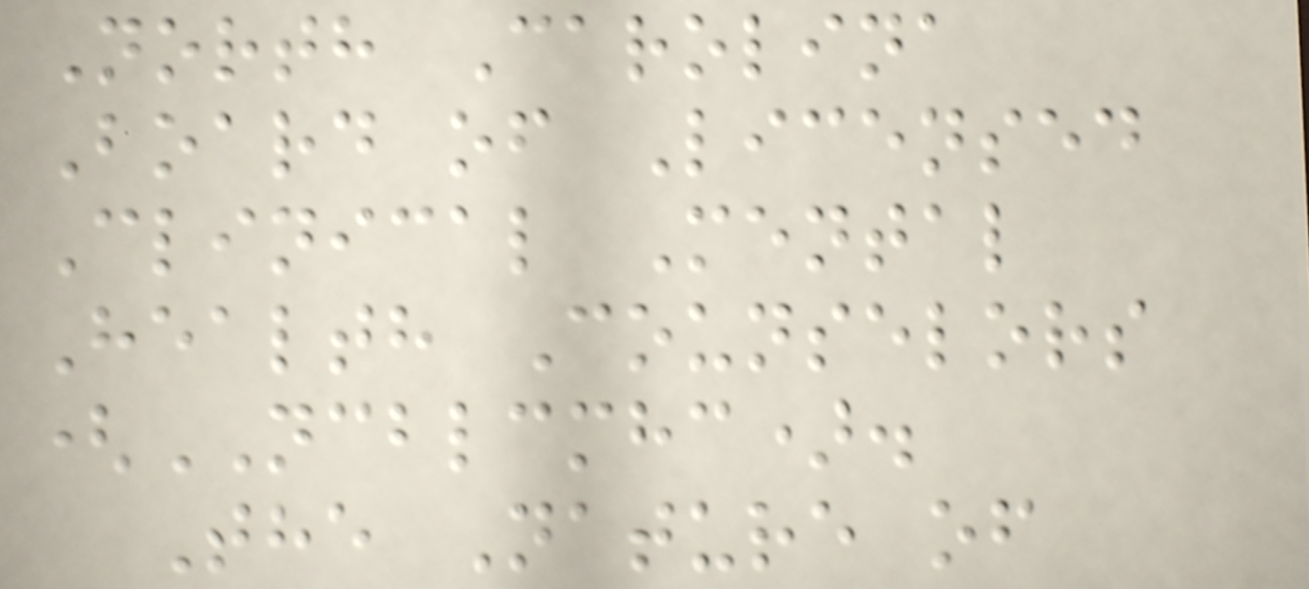North Carolina
Board of Licensed
Clinical Mental
Health Counselors
(NCBLCMHC).
The Nature of
